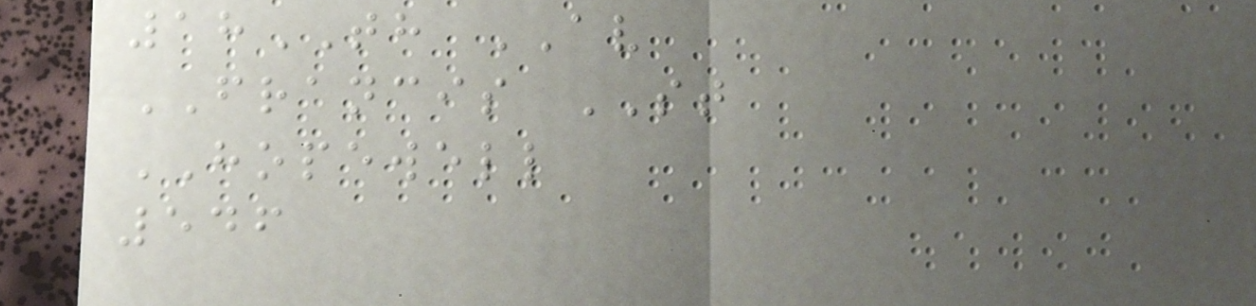18TH AV
FRANCIS ST
HOPEWELL
546
